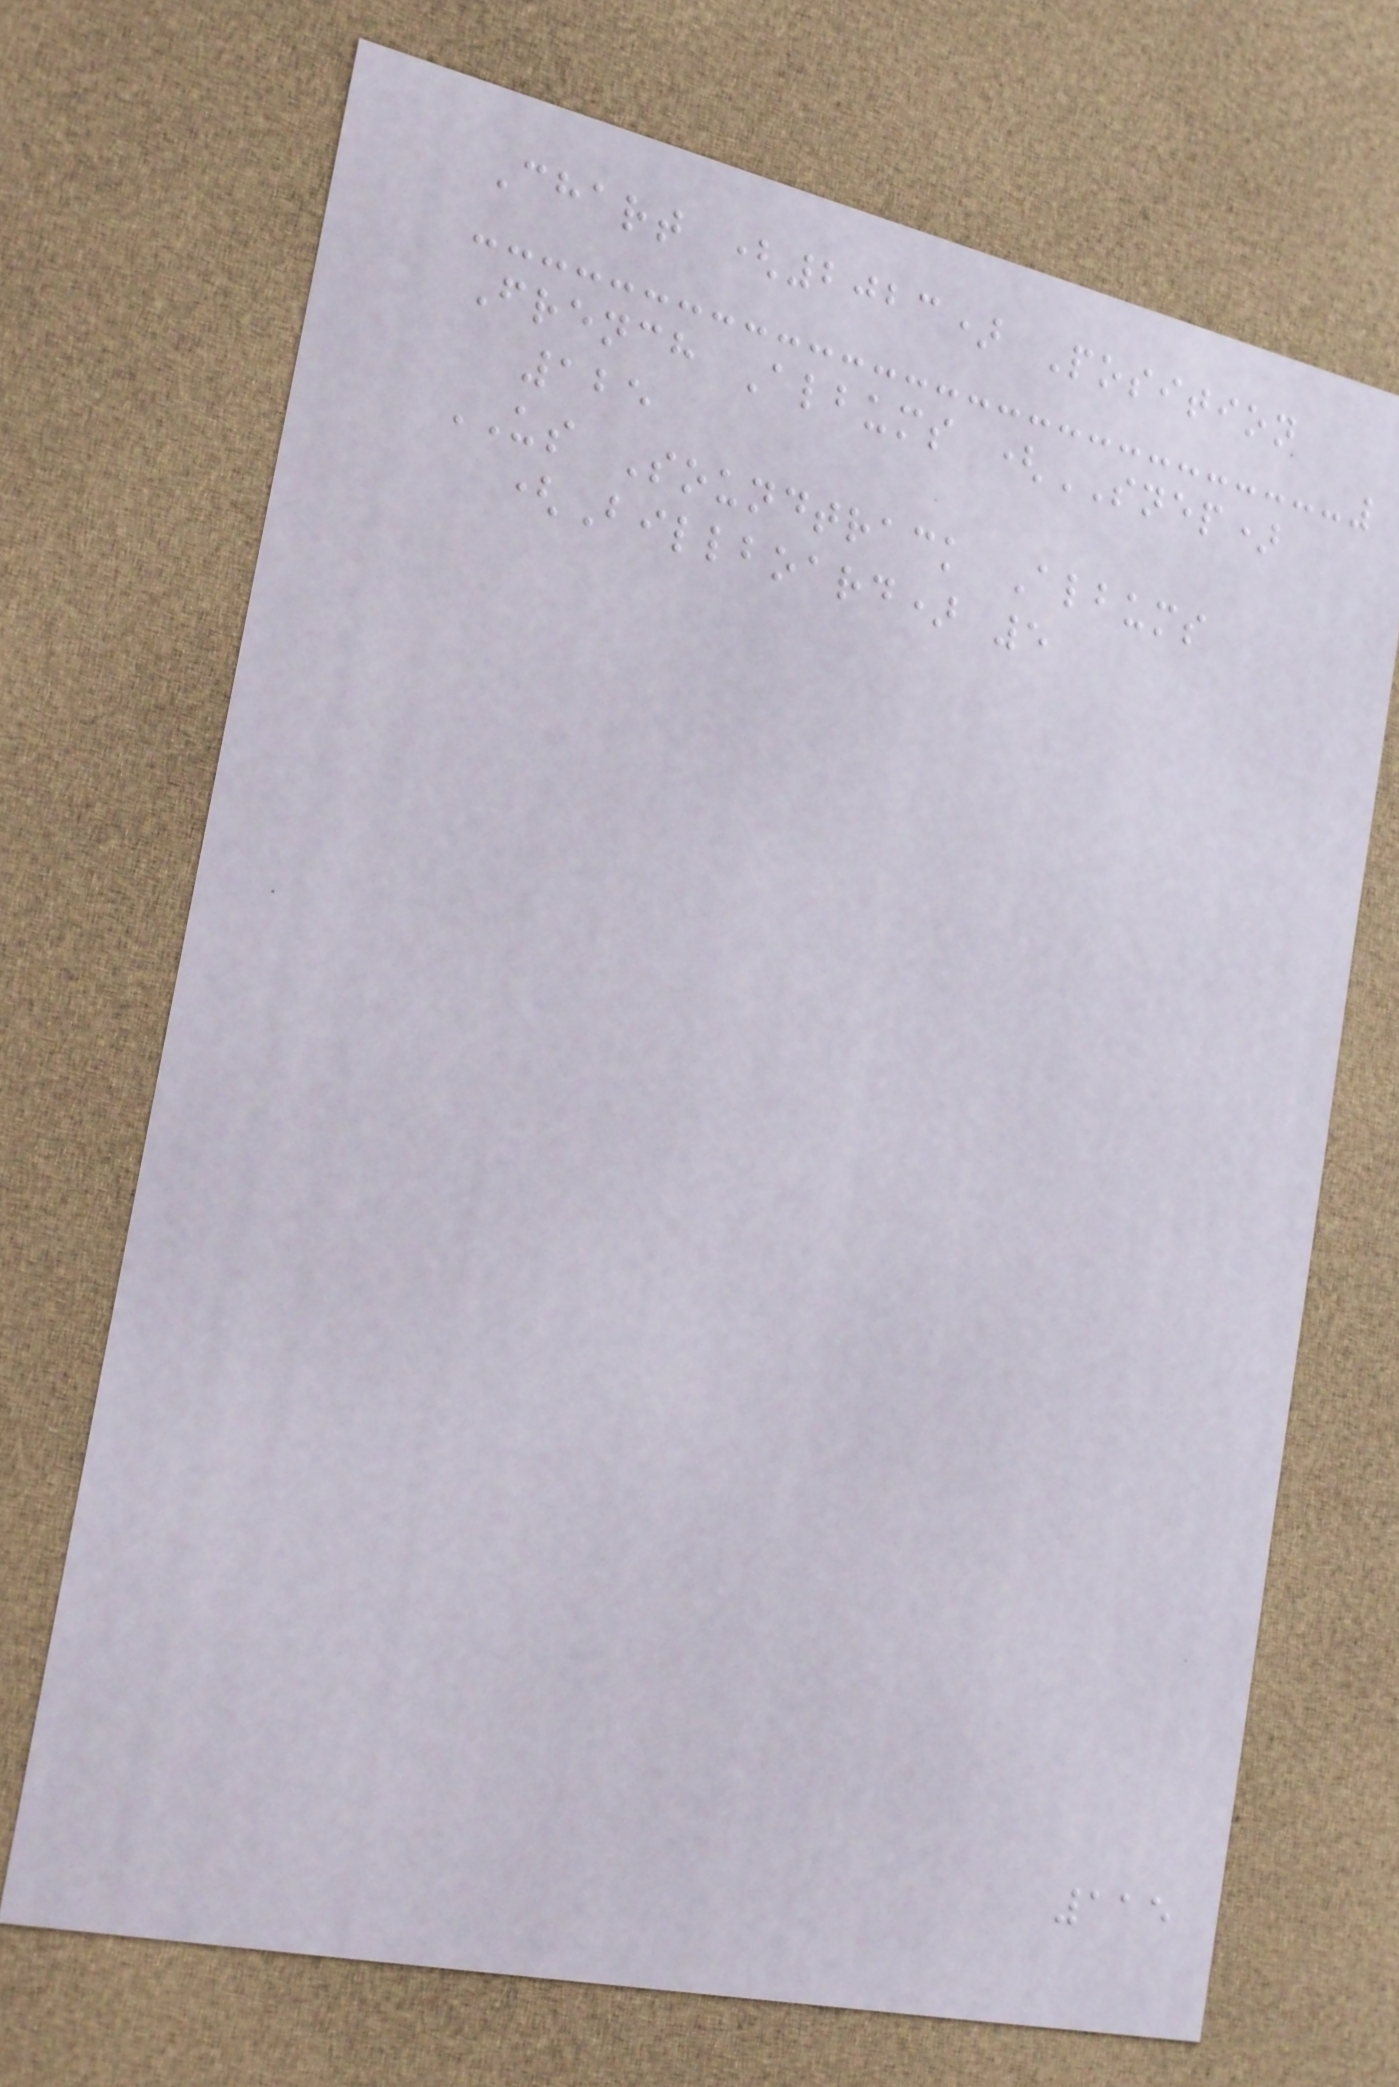Chart (2023) Position
French Albums (SNEP)
125
US Soundtrack Albums
(Billboard) 5
115
